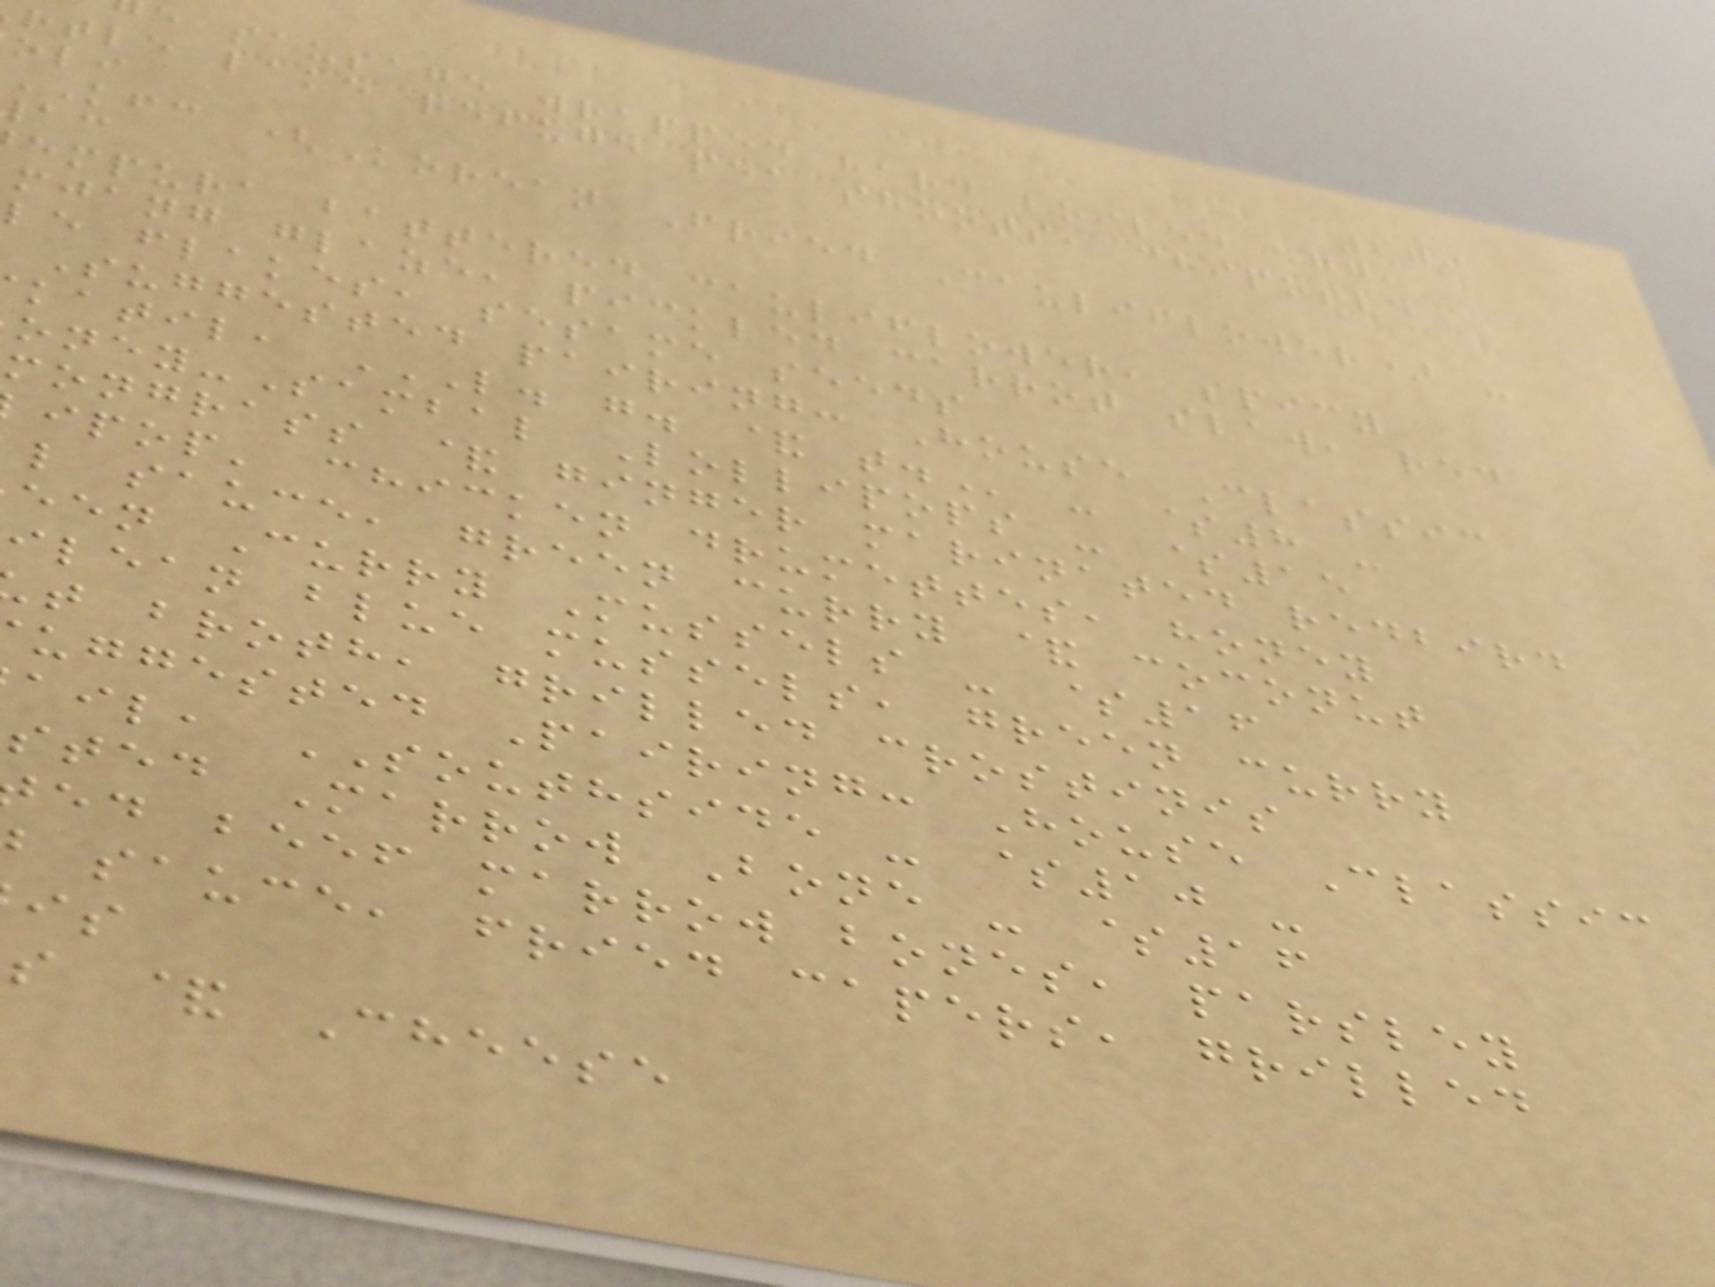279
e sausage wrapped hard boiled egg,
rtle lake refuge pea shoots, chipotle
KFC (Korean Fried Cauliflower) -
empura battered cauliflower, spicy
mjang glaze, pickled carrot slaw, red
le flakes, sesame seeds
Suggested pairing: House Classic
katil, L. G. & T. - $8 -
oney-Sambal Lollipops - $15
mongrass & ginger marinated redbird
ipop' chicken drumettes, honey
l sauce, green curry & coconut
een Curry Mussels - $16
ilean blue mussels, green curry
t broth, grilled crostinis
uggested Pairing: House Classic
ail, SOUTHSIDE - $10 -
sted Marrow Bone - $16
ed beef marrow bones, parsley
sauce, fried capers, grilled
s & Cheese
